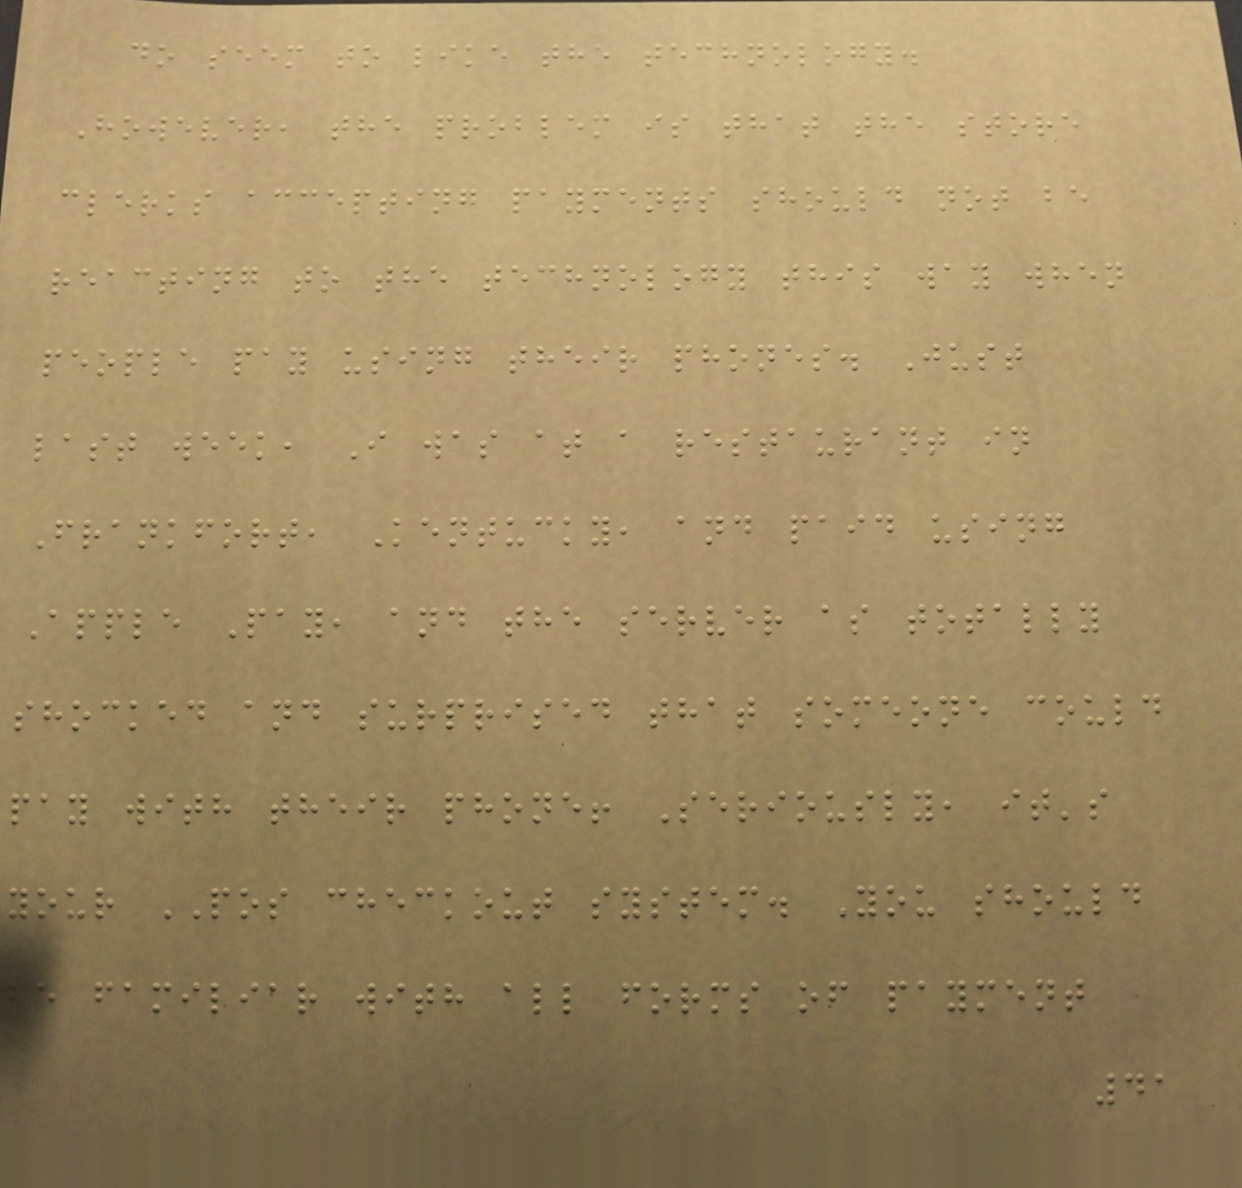do seem to like the technology.
However, the problem is that the store
clerks accepting payments should not be
reacting to the technology this way when
people pay using their phones. Just
last week, I was at a restaurant in
Frankfort, Kentucky, and paid using
Apple Pay, and the server as totally
shocked and surprised that someone could
pay with their phone! Seriously, it's
your POS checkout system. You should
be familiar with all forms of payment
41
